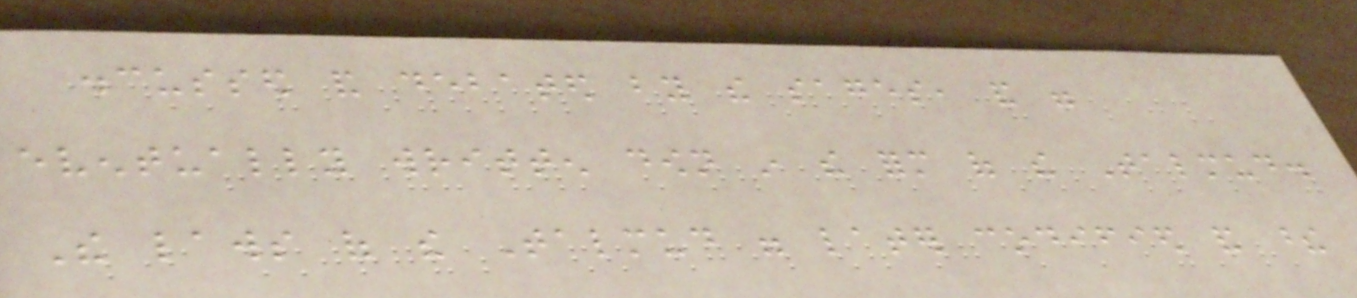discussed and debated by the sages, and were
eventually written down in the form of the Talmud.
The laws of the Talmud were later codified and these
